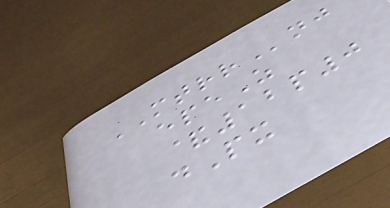MTRRnj
epeZ
&12p0
dPx
